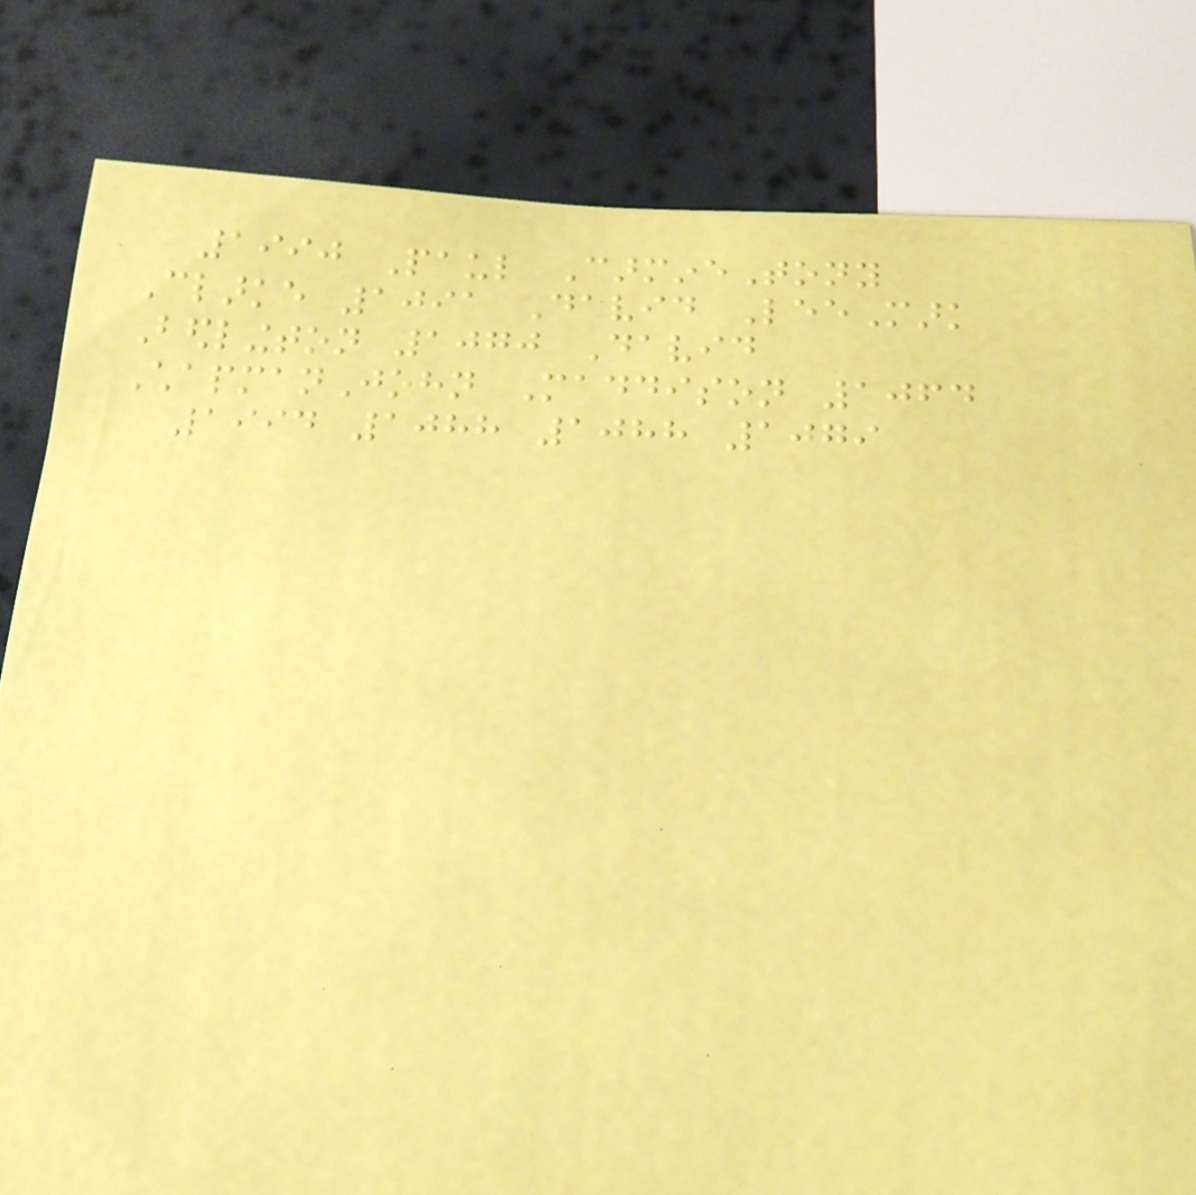1990 Paul CarmineTony
Clarke 1091 David LeeMark
Bedlington 1070 David
ChapmanJohn Maddison 1064
1994 1088 1088 1079
